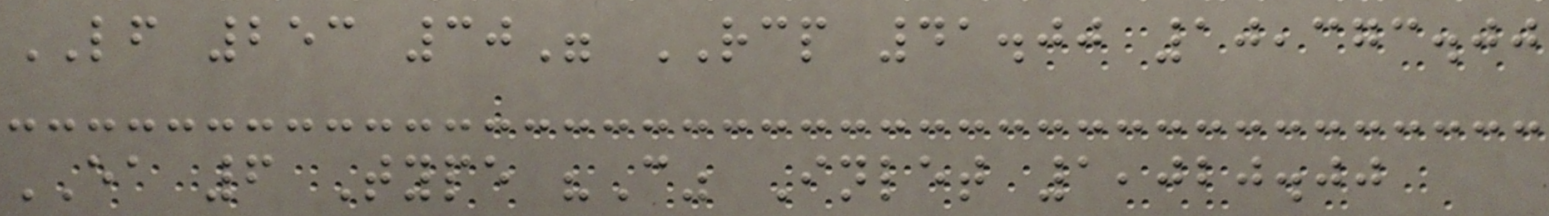LF 253 30" RCP 41.00 10,373.00
EA 6 Type "C" Inlet 1,020.00
